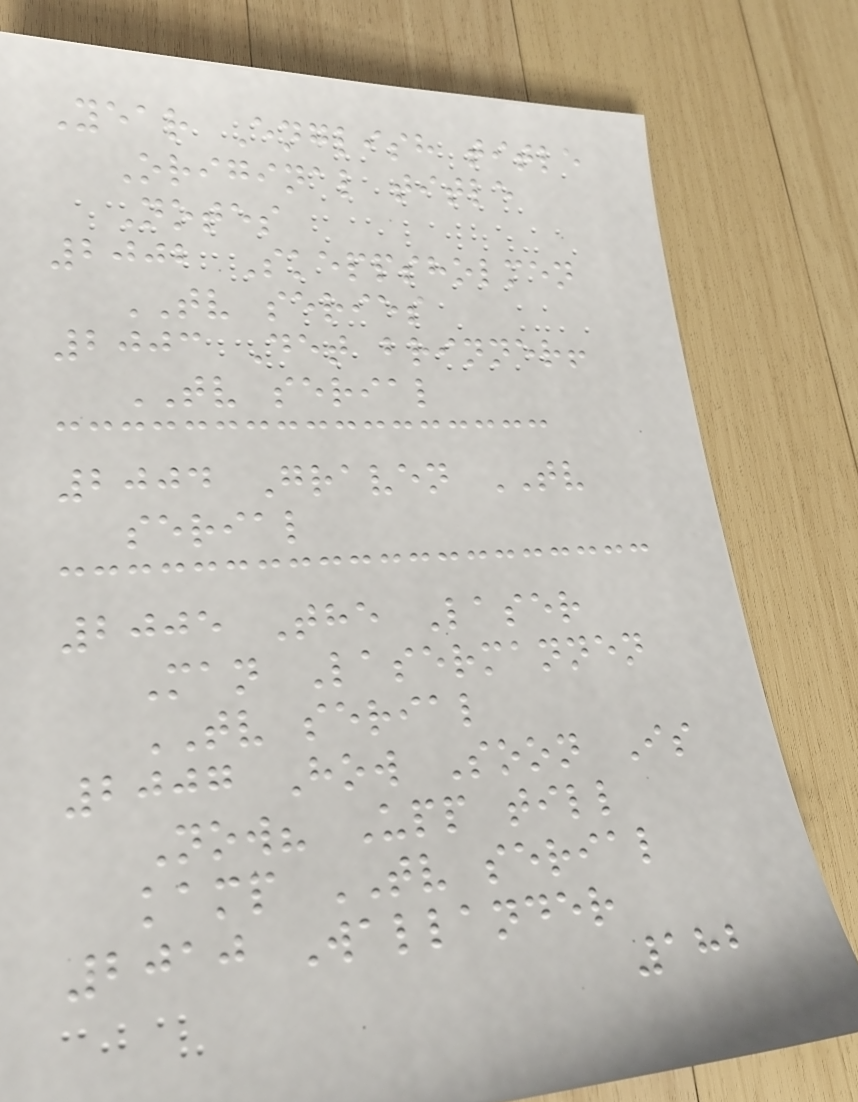Year English title
Original title
Notes
2002 Skeppsholmen
TV series
2003 Det brinner!
TV serial
2004 Graven TV
serial
2005 The Laser
Man Lasermannen
TV serial
2007 How Soon Is
Now? Upp till
kamp TV serial
2010 Wallander
182
